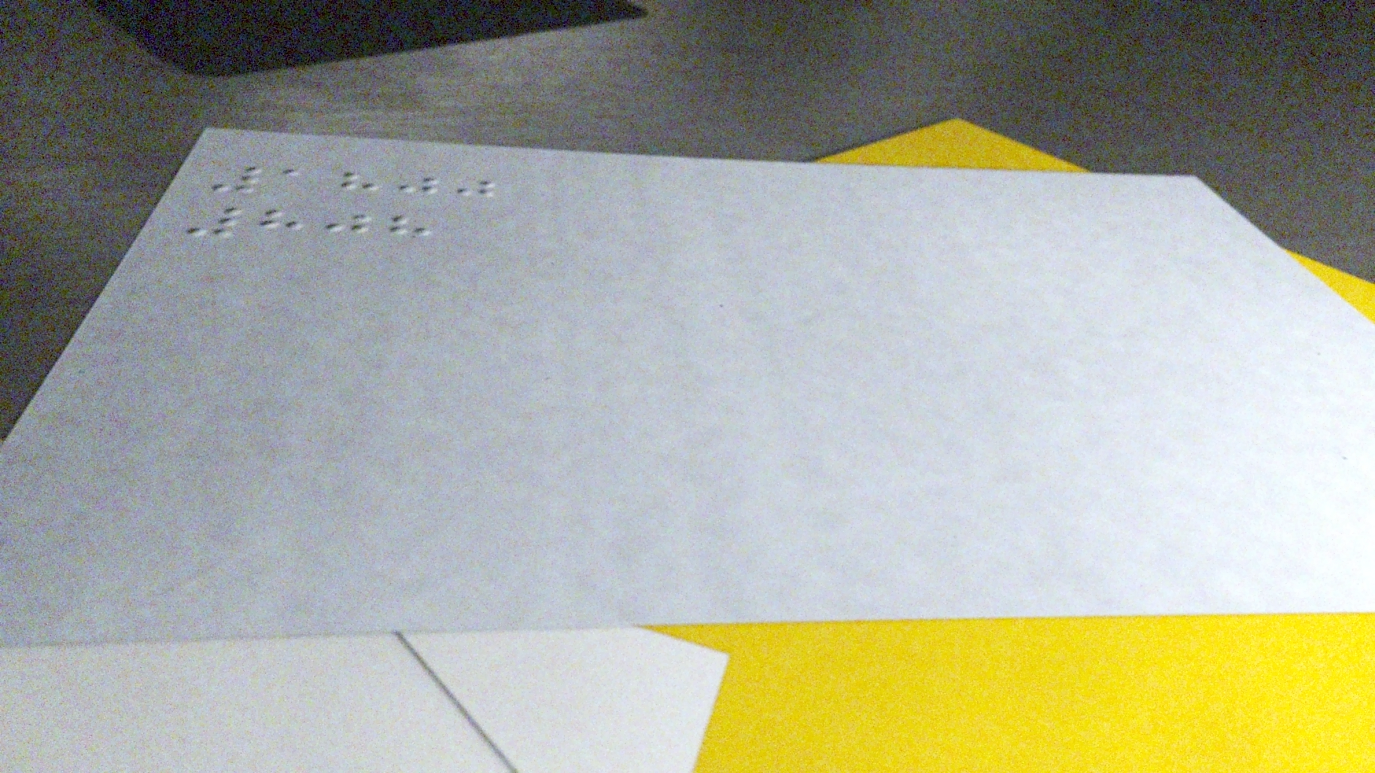1800
808
